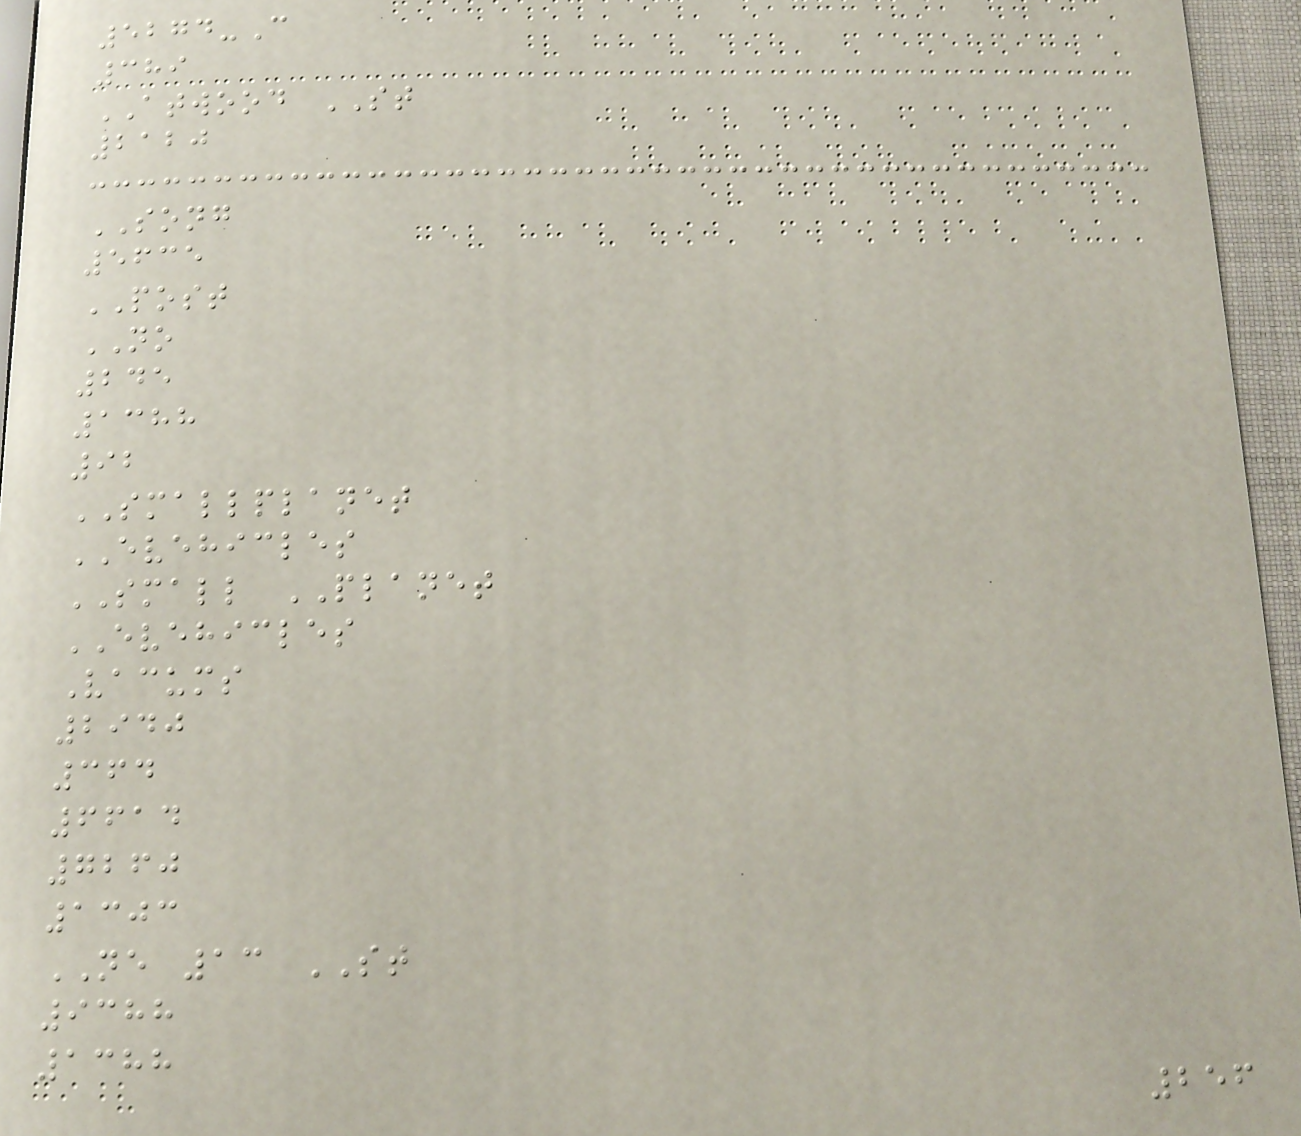5274-C
389
ATWOOD ST
2120
SONG
5635
POST
NO
245
1388
92
SMALLPLANET
EVEHICLES
SMALL PLANET
EVEHICLES
Vacums
2940
364
6614
7260
1303
NE 13 ST
9388
1388
256
